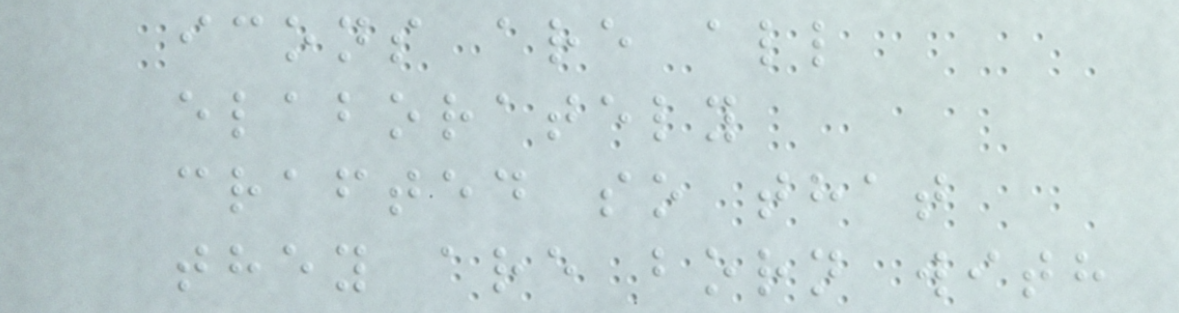icons are all
elaborately
crafted so that
they are born with
